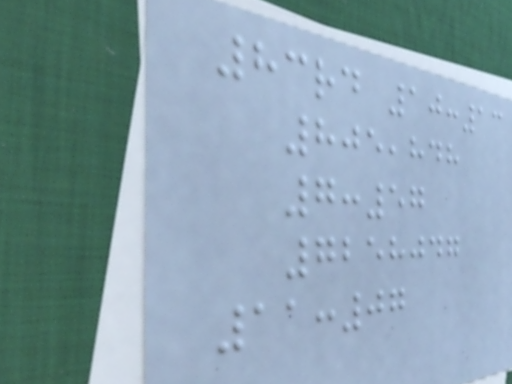83rd 10:13
805,848
7:57
7258047
11:07
